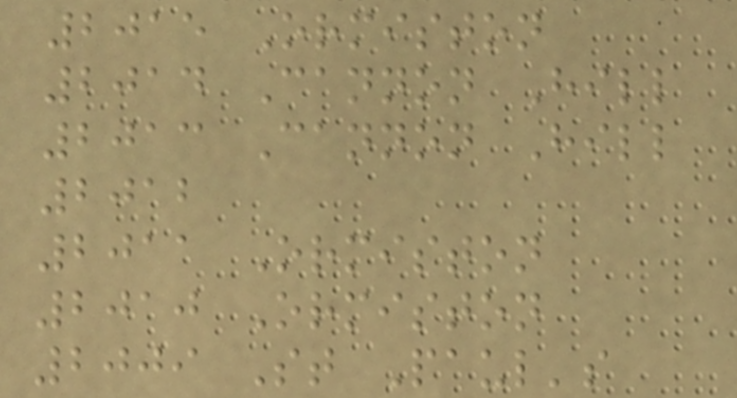2015 Ormiston
2014 Cannon Hill
2013 Cannon Hill
2012
2011 Ormiston
2010 Ormiston
2009 St Paul's
